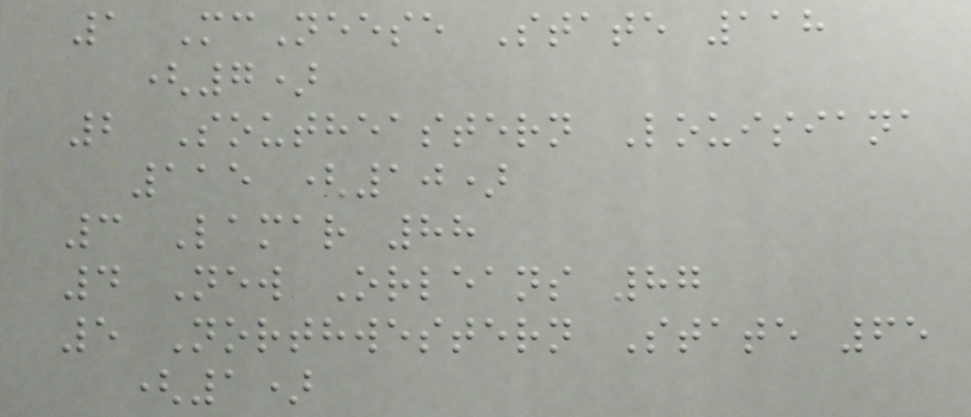1 McNeese State 118
(7)
2 Southeastern Louisiana
115 (10)
3 Lamar 88
4 New Orleans 87
5 Northwestern State 65
(1)
